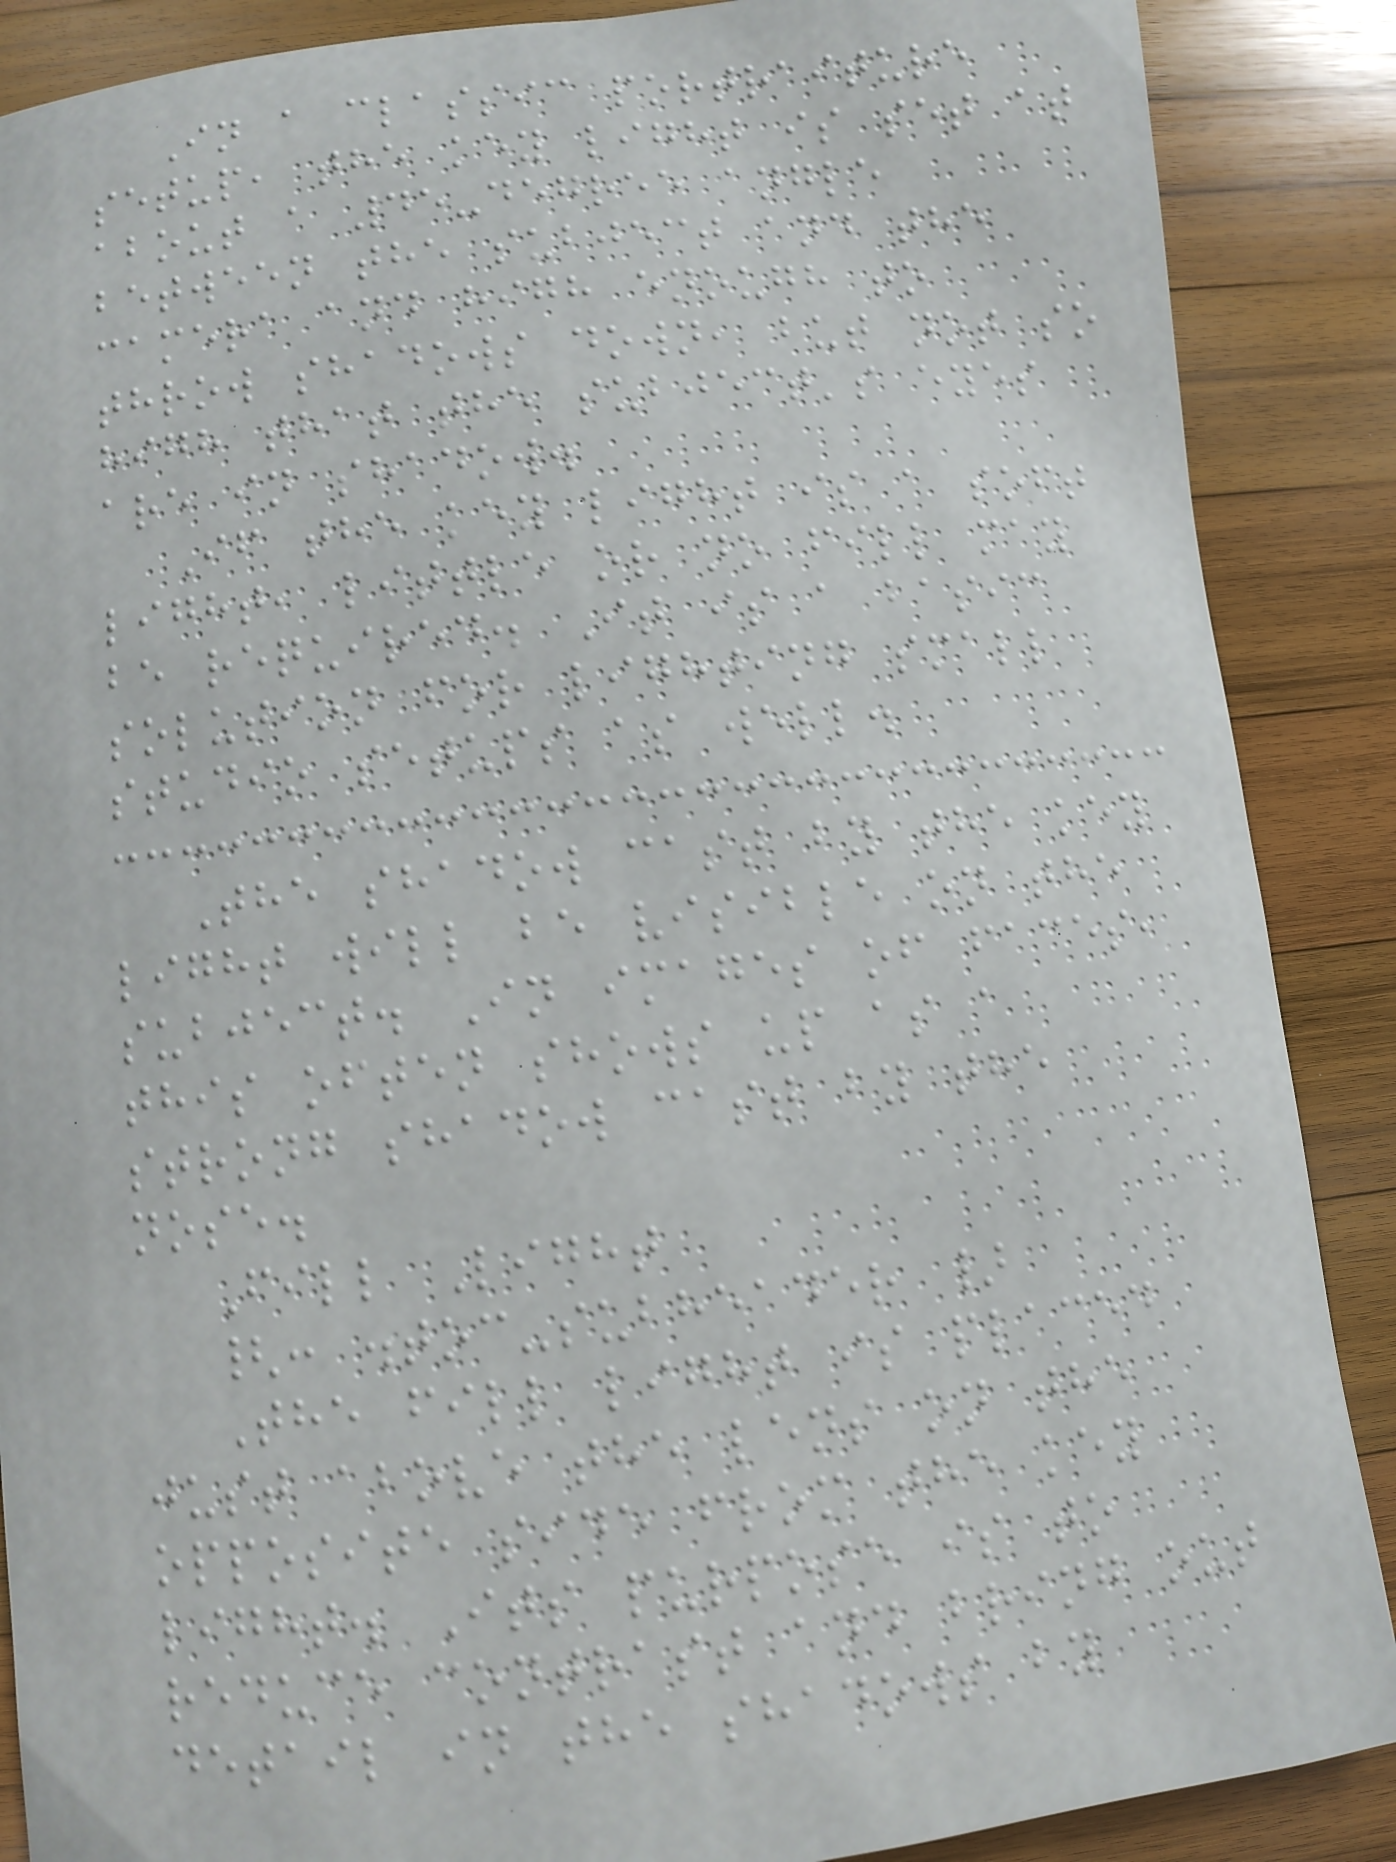In a classic portraiture
setup, the key light is set at
about a 45-degree angle
between the subject and the
camera and high enough to
throw shadows down, but not so
high that the subject's eyes
are in shadow.
If the key light is a soft
light, little or no fill may
be required. It is a basic
solution for lighting small
studio setups as well.
The shadow cast by the key
light will be visible on the
subject. In images of faces,
this often shows up as a
strong shadow cast by the
nose.
Fill Light
{: .toc-subheader }
The fill light is placed
just above the lens on the
opposite side from the key
light. Its purpose is to
reduce contrast and bring out
detail in the shadows by
